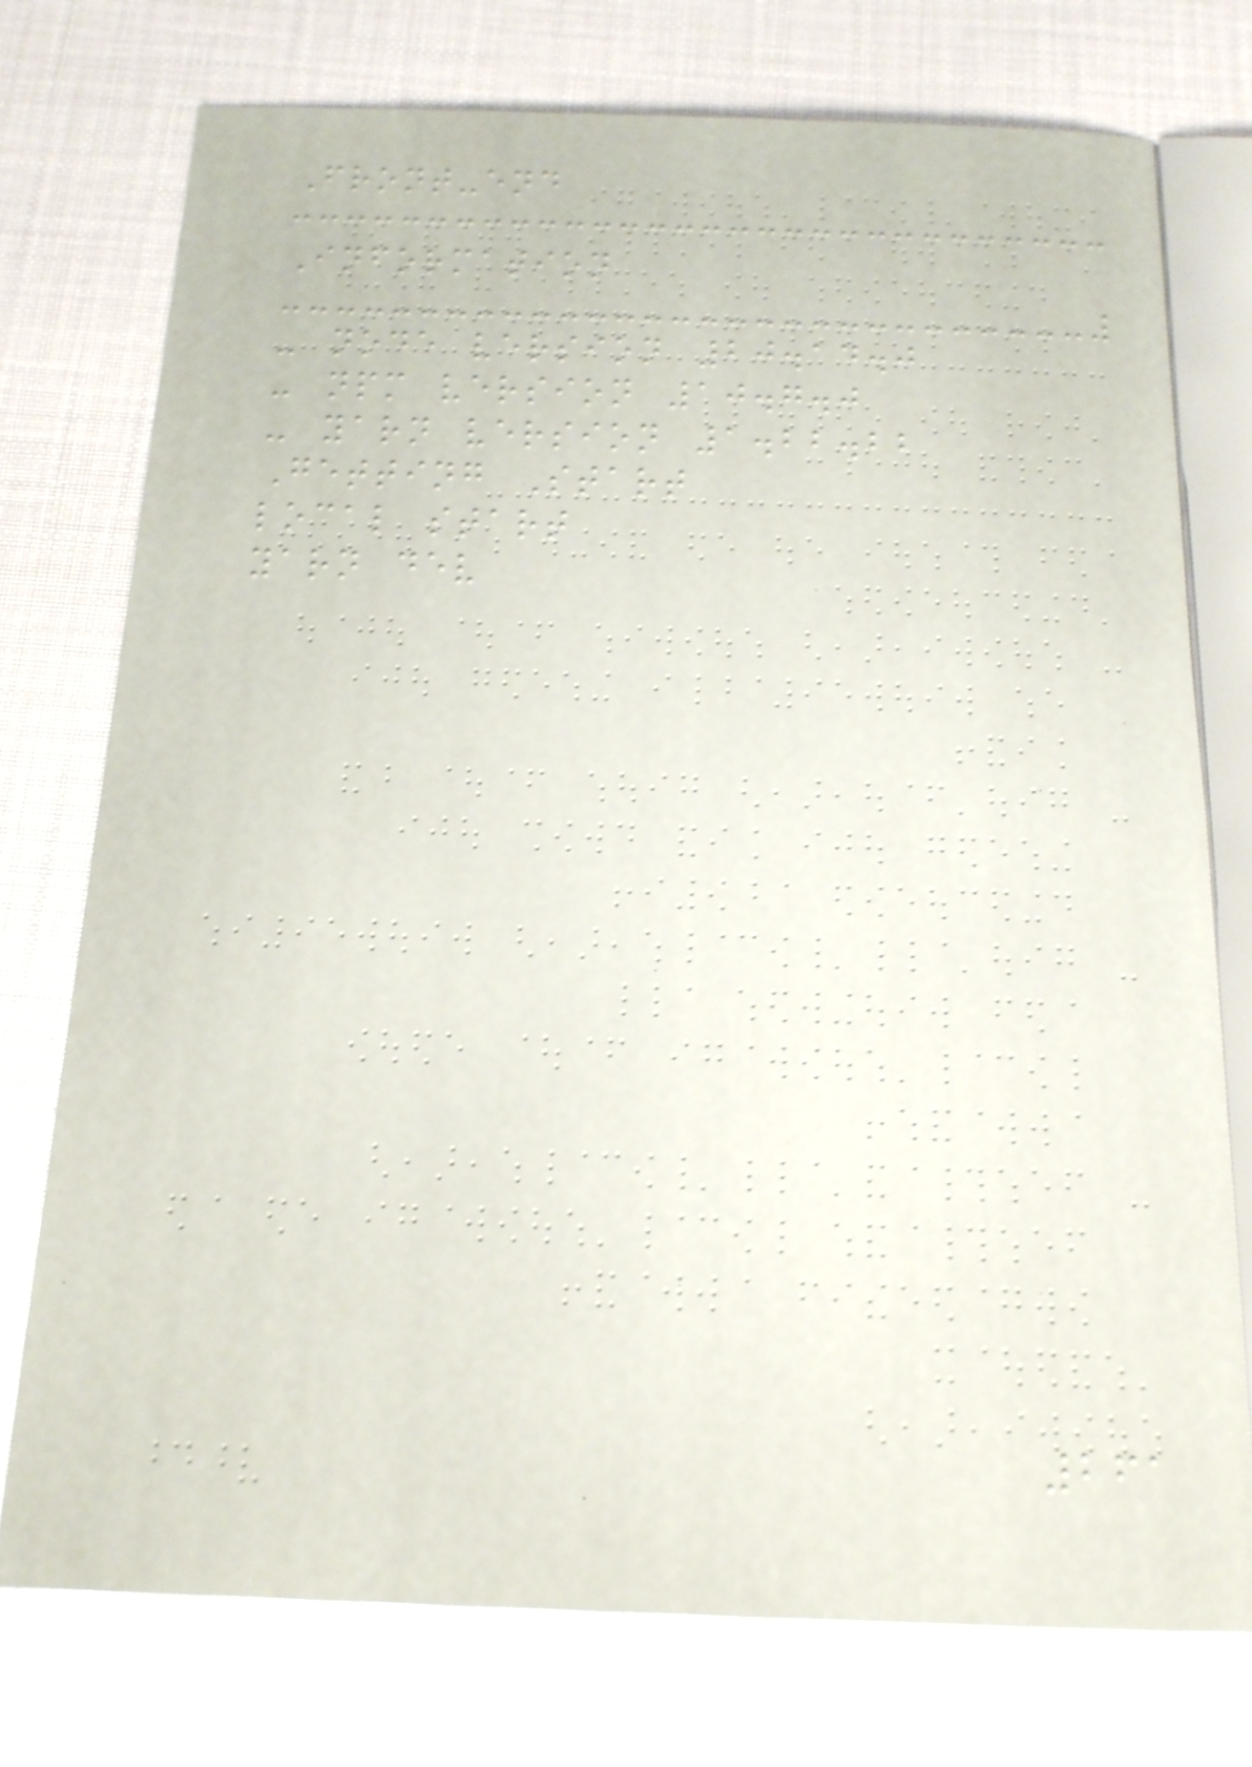Front-end
Information
- node version 20.14.0
- npm version 10.7.0
- yarn version 1.22.22
Getting Start
local start
yarn dev
261
